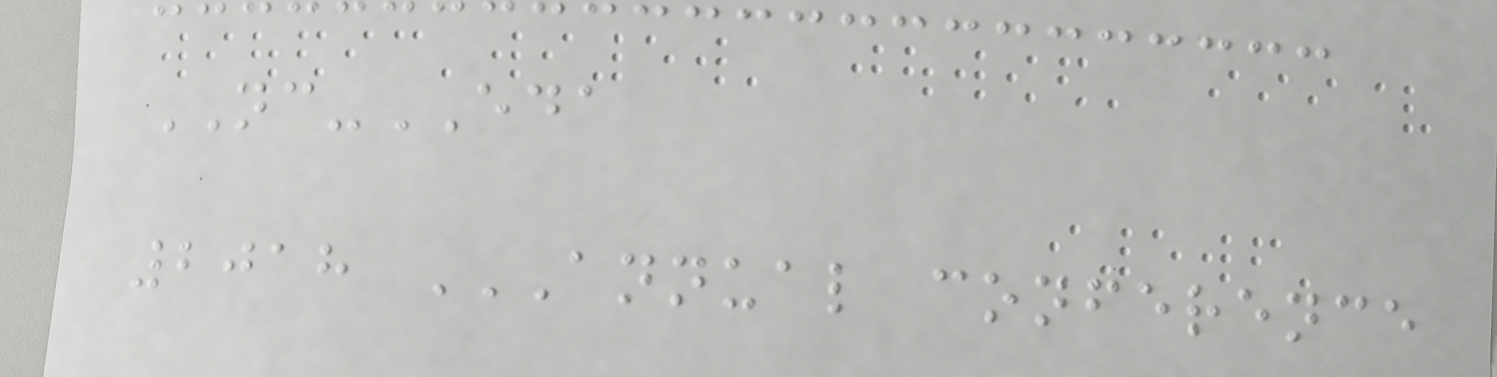NC-EDA
2018 ANNUAL CONFERENCE
